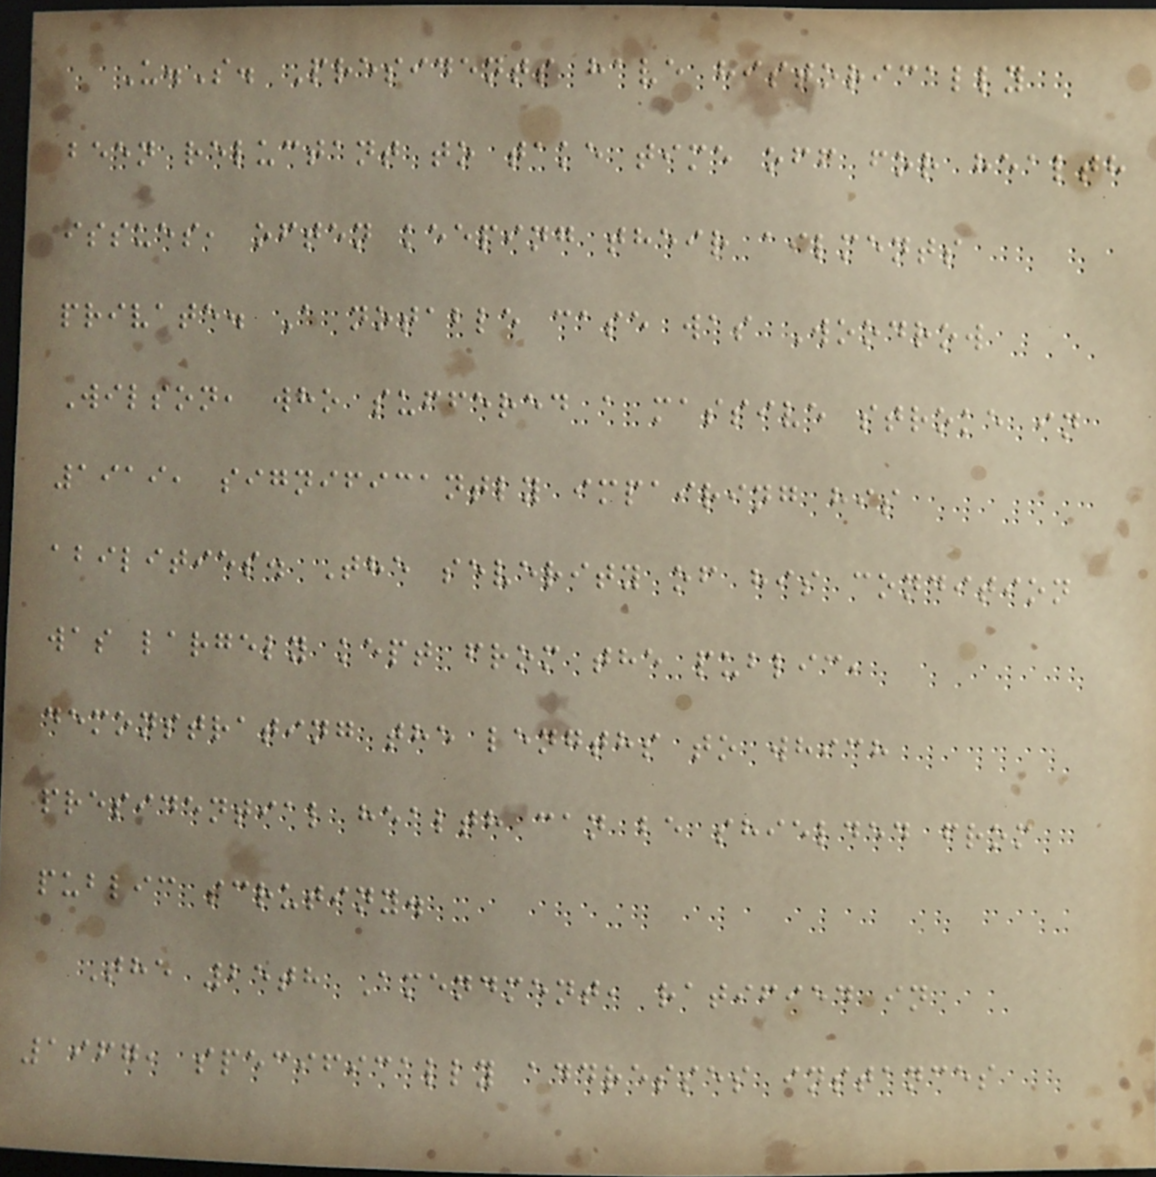U.S. Presidents have historically
been reluctant to take time off for health
issues, often keeping their ailments
private. A notable case was Woodrow
Wilson, who suffered a massive stroke in
1919, significantly impairing his
abilities. The severity of his condition
was largely kept from the public,
demonstrating the lengths to which
presidential health can be shielded from
public scrutiny.
The 25th Amendment, ratified in
1967, specifically addresses instances
